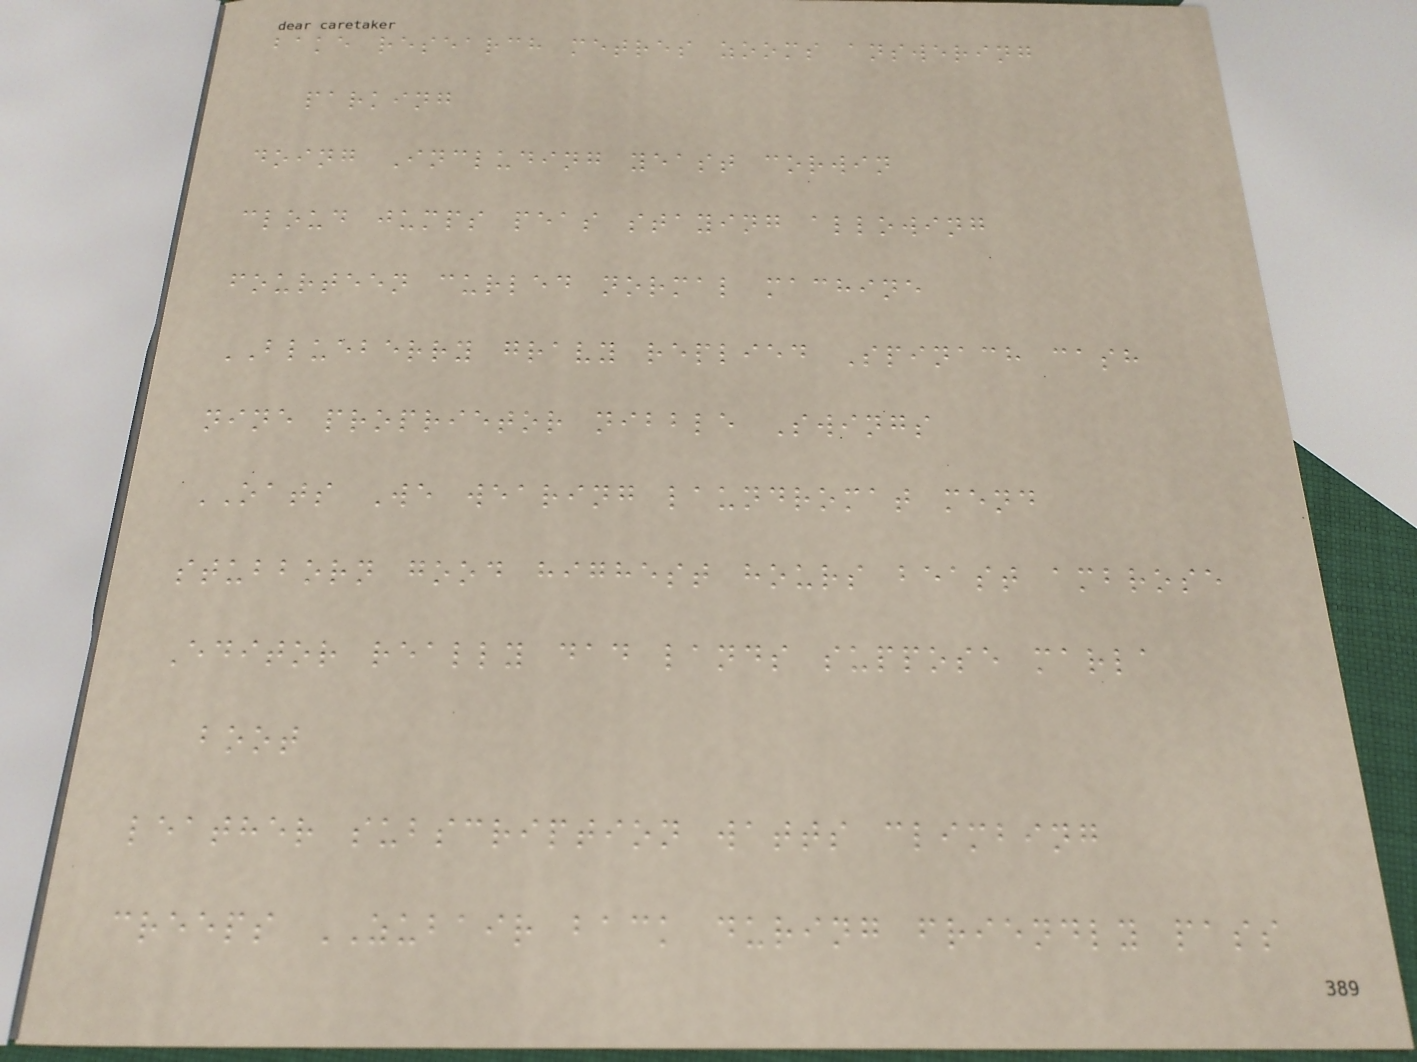bake research metres zooms answering
parking
doing Including yeast corwin
cloud jumps peas staying allowing
fourteen curled normal machine
BLUEBERRY gravy replied Spinach cash
nine proprietor nibble Swings
OATS We wearing laundromat mend
stubborn good highest hours beast ambrose
Editor really dad lands suppose marla
boot
leather subscription watts climbing
creeps ZUBAIR back during friendly pass
